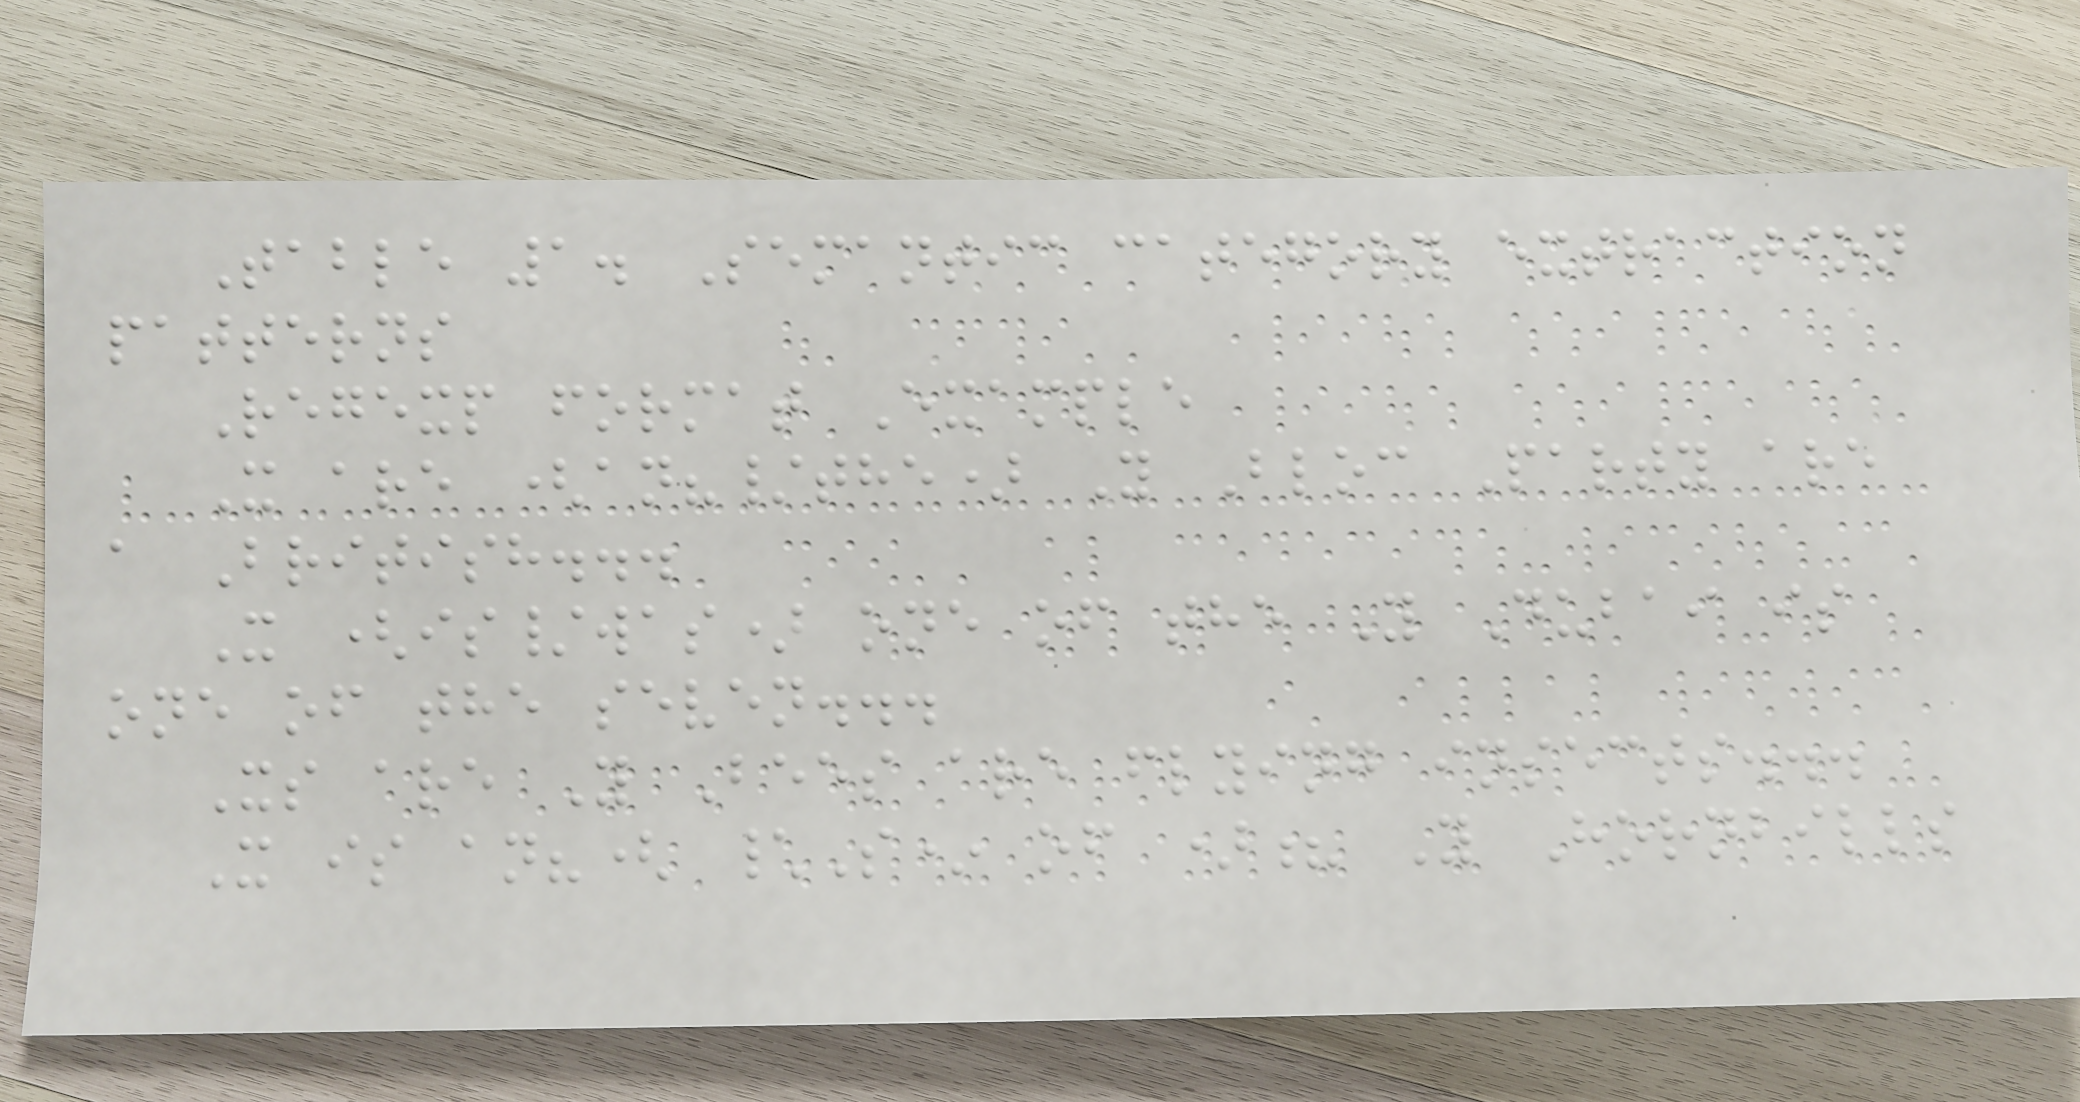Table 1. Semantic category extraction
patterns
Regexp format Example
X are (an?/the) Y Bloc Party are
a British...
X (is/was) one of the Y Dubai is
one of the seven...
Xs are Y Bees are flying insects...
X is an?( \S* of )? Y Hornbills
